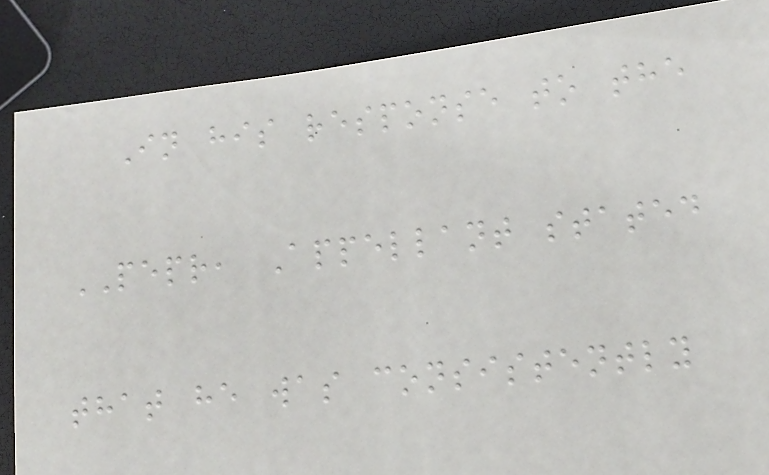In his response to the
PEPR, Appellant stated
that he was consistently
